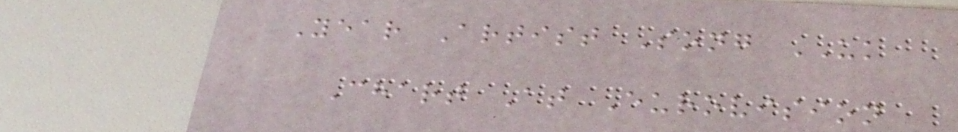Year Artist Song UK
Chart At Eurovision
